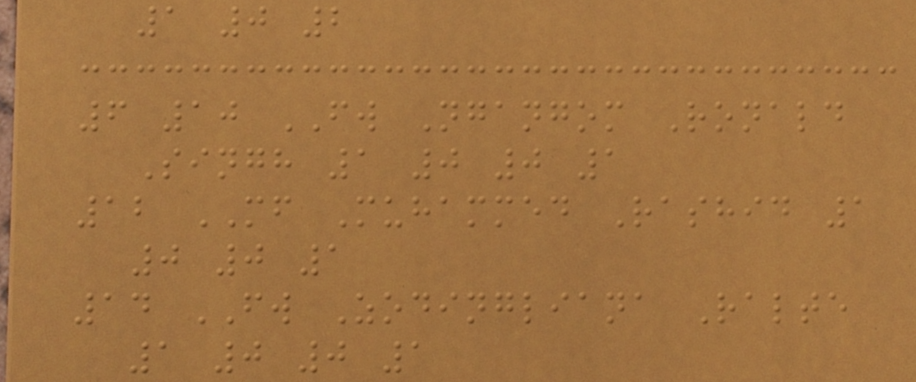1 0 2
6 10 FW Ngangom Ronald
Singh 1 0 0 1
12 MF Muhammed Rashid 1
0 0 1
14 FW Zodingliana Ralte
1 0 0 1
